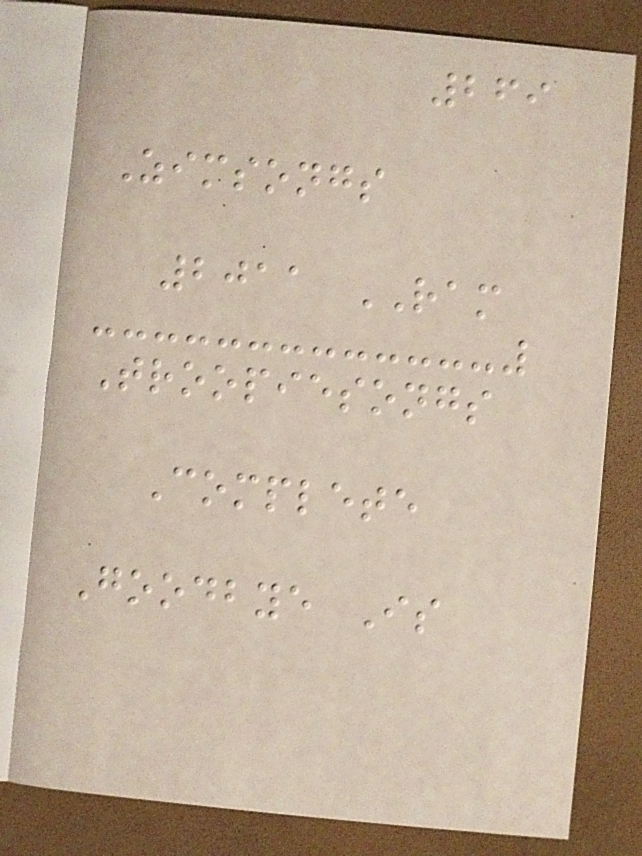269
Zimsongs
2011 RAM
Troopiesongs
Complete
Goodbye Is
